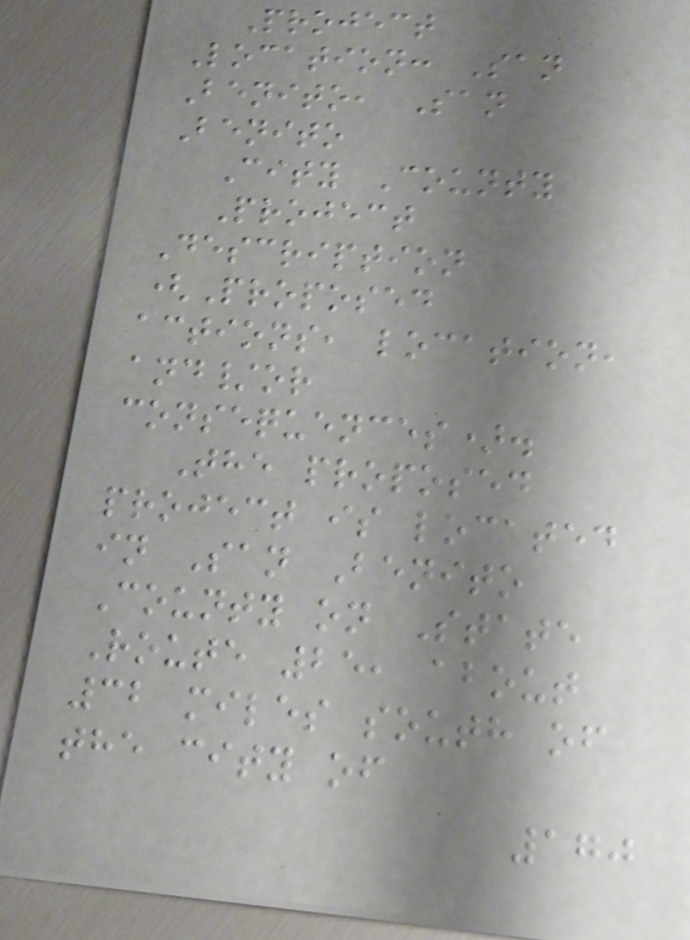Project
Location: San
Benito, San
Benito
City County
Project
Description
(Proposed
actions, location,
and/or
consequences).
The proposed
project is located
in San Benito
County on State
Route 25, about
32 miles south of
the city of
170
